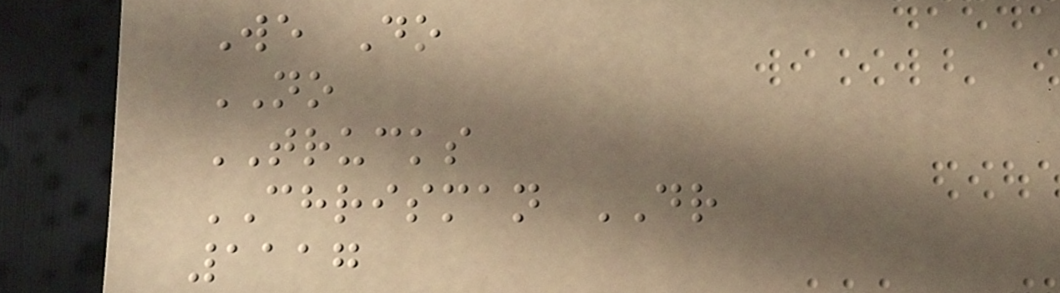We Do
NO
TRUCKS
CHRISMAN DR
1117
